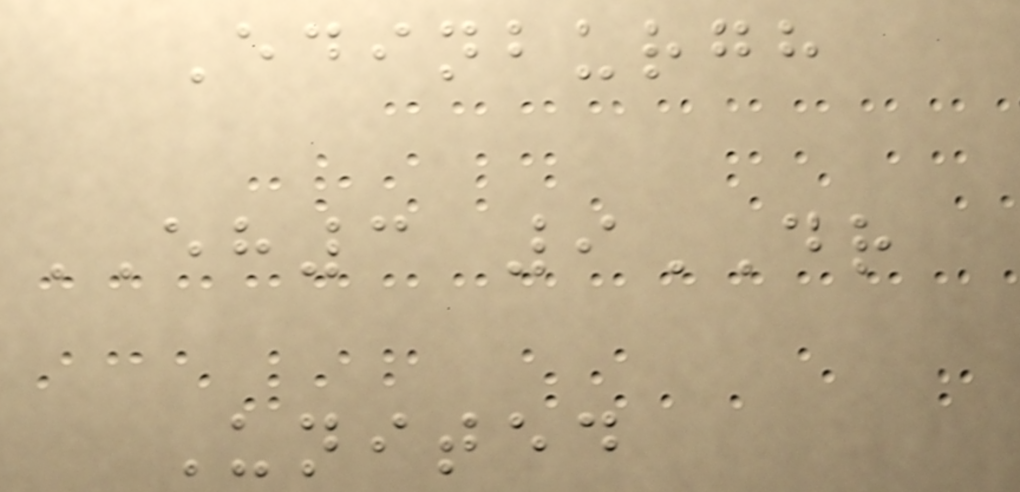Edinburgh
EH3 9DR
United
